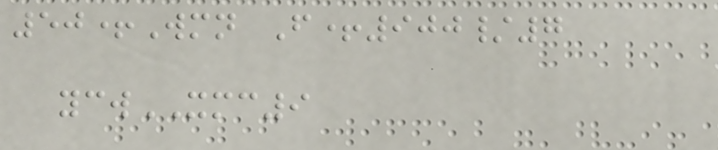50+Wmn F+900/7
ycwXMC9
